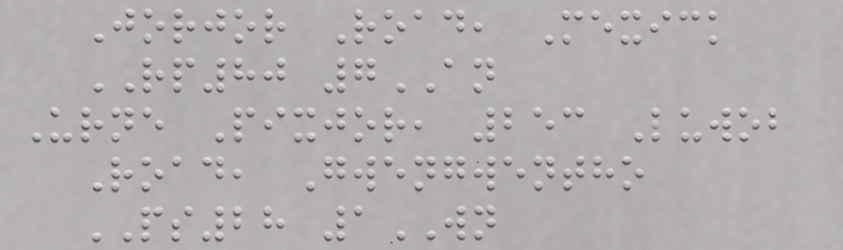Jorjor Road, Mexick
RP80 7AN
Urne Pixjor, 253 Luwob
Road, Gwengwentho
PS28 1WN
